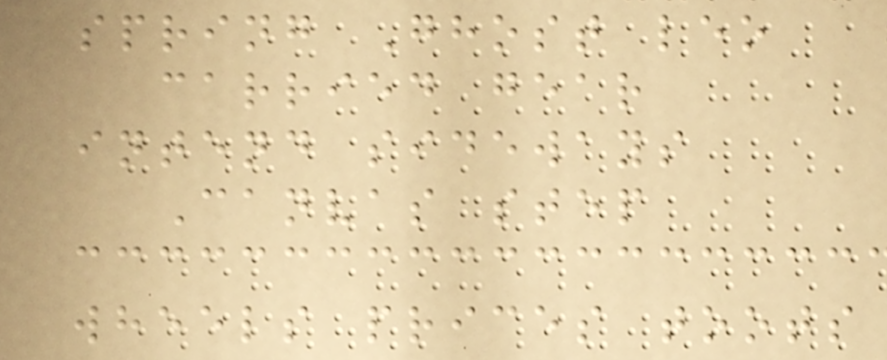spring Ghost leo
carried gear
intend sideways
Canvas step
wheels prices toots
